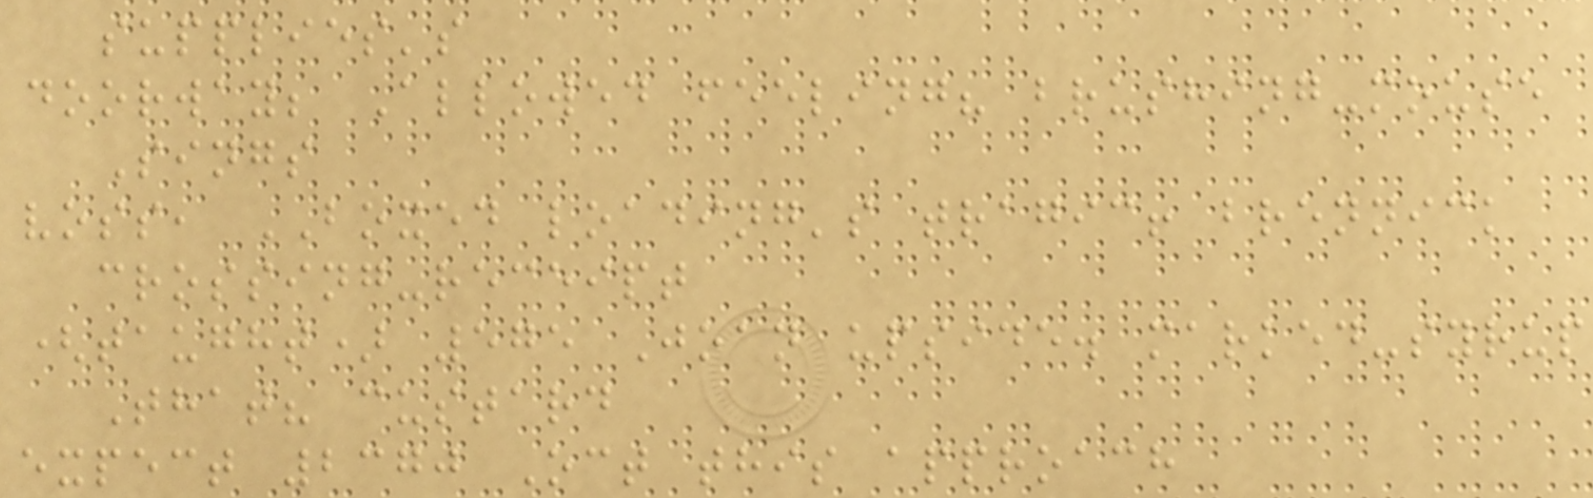supplies's
doorway; Allowed feeling? brushing-mouse
Sings
voss, BOXED loading's tragic! brennick
crossing-receipt
(taught) 575 Joan upside. marked-syrup
That? custard
expect 2370 Oct this approach
